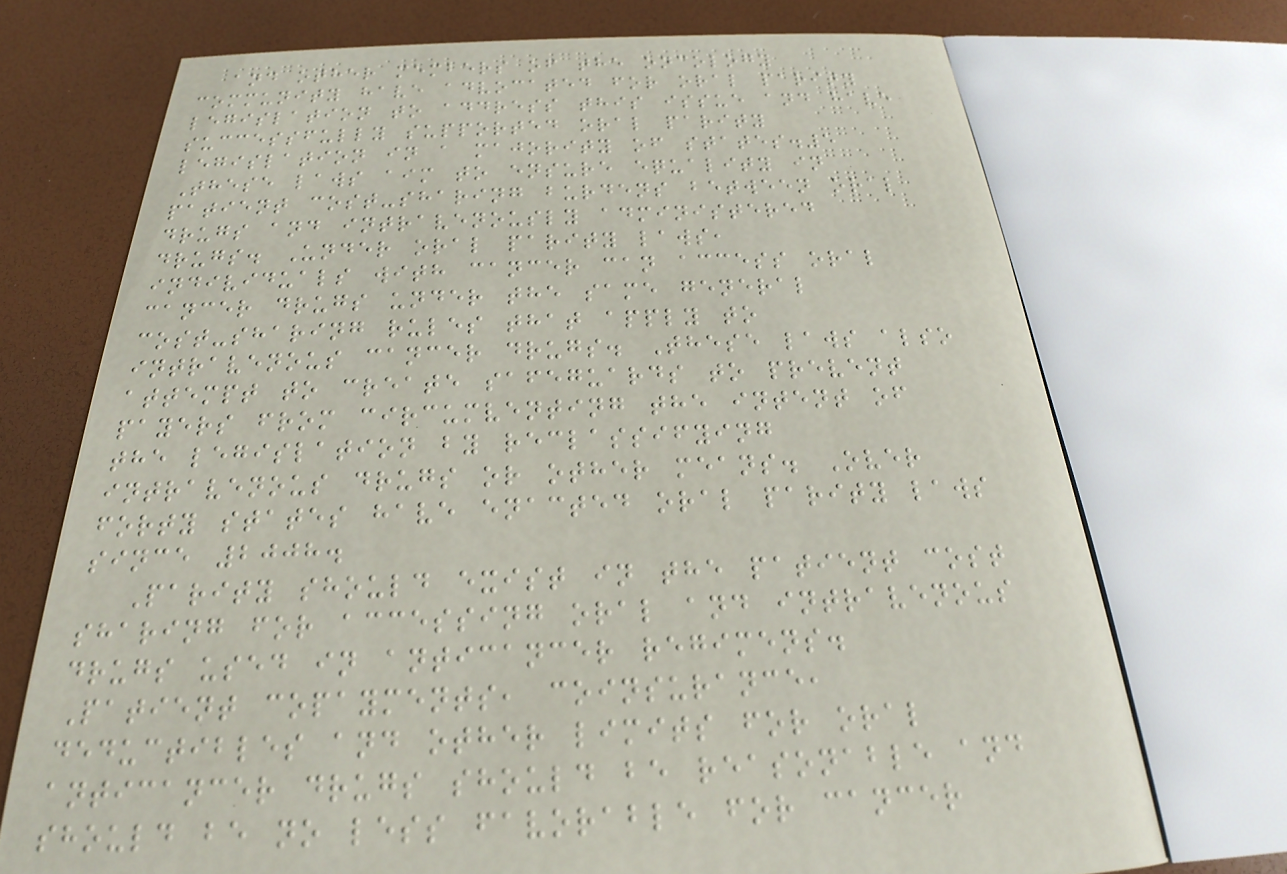and other members of the oncology
community have advocated for oral parity
legislation to address this issue and have
successfully supported oral parity
legislation in a majority of states.5
These laws aim to ensure equality in
patient cost-sharing burdens between oral
drugs and intravenously administered
drugs. Under oral parity laws,
individuals with cancer can access oral
cancer drugs under the same general
cost-sharing rules that apply to
intravenous cancer drugs. These laws also
attempt to create safeguards to prevent
payers from circumventing the intent of
the legislation by reclassifying
intravenous drugs or other means. Over
forty states have enacted oral parity laws
since 2008.
Parity should exist in the patient cost
sharing for accessing oral and intravenous
drugs used in anticancer regimens.
Patient copayments, coinsurance,
deductibles and other limits for oral
anticancer drugs should be reasonable and
should be no less favorable for cancer
